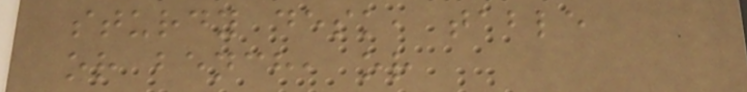sturdy desk, table
or bench, or
